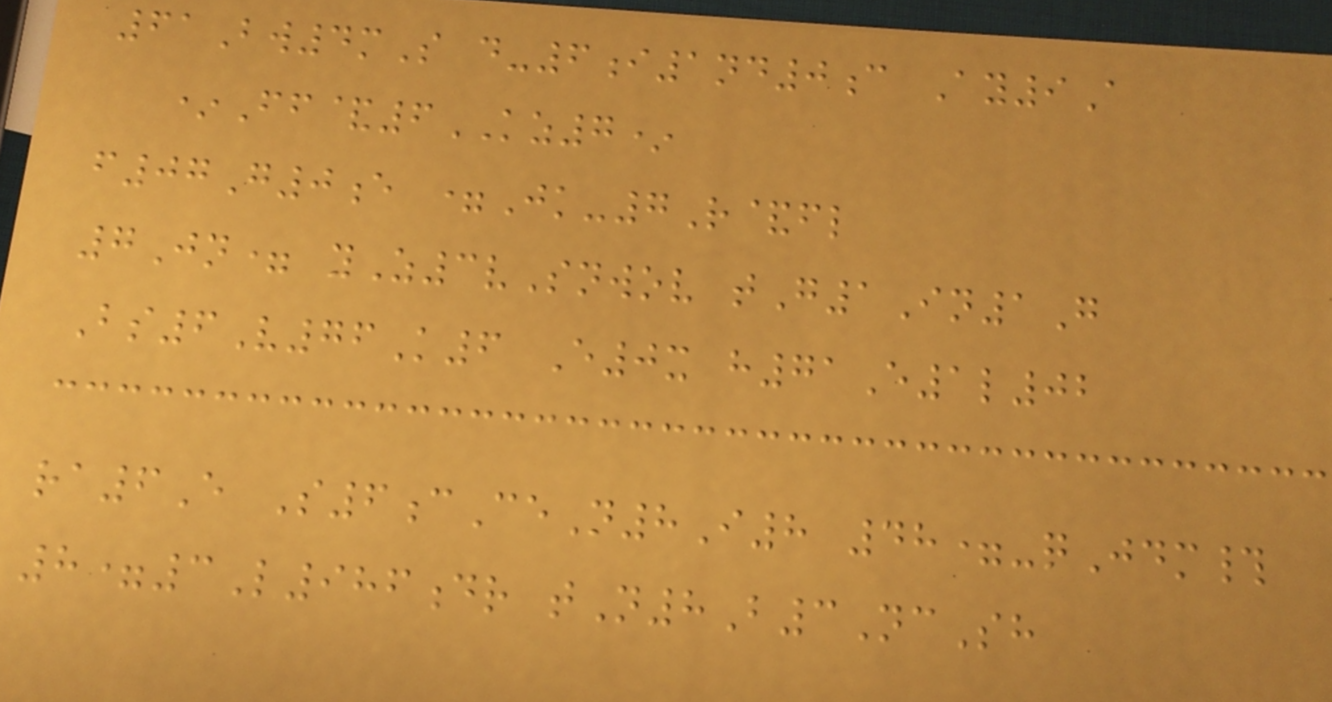61Bw4mS d-6i1nd0c Ay9A
*Ff&6KZ7*
f07G0e =Jk-7R&fl
7Jn= yZ3vSnwov tG1In1G
Bs6V76K6 E0x h71E1l02
ra6E S6cCeN8I8 48=-qJdm#
8=3L986dr tN8B3NcSh
